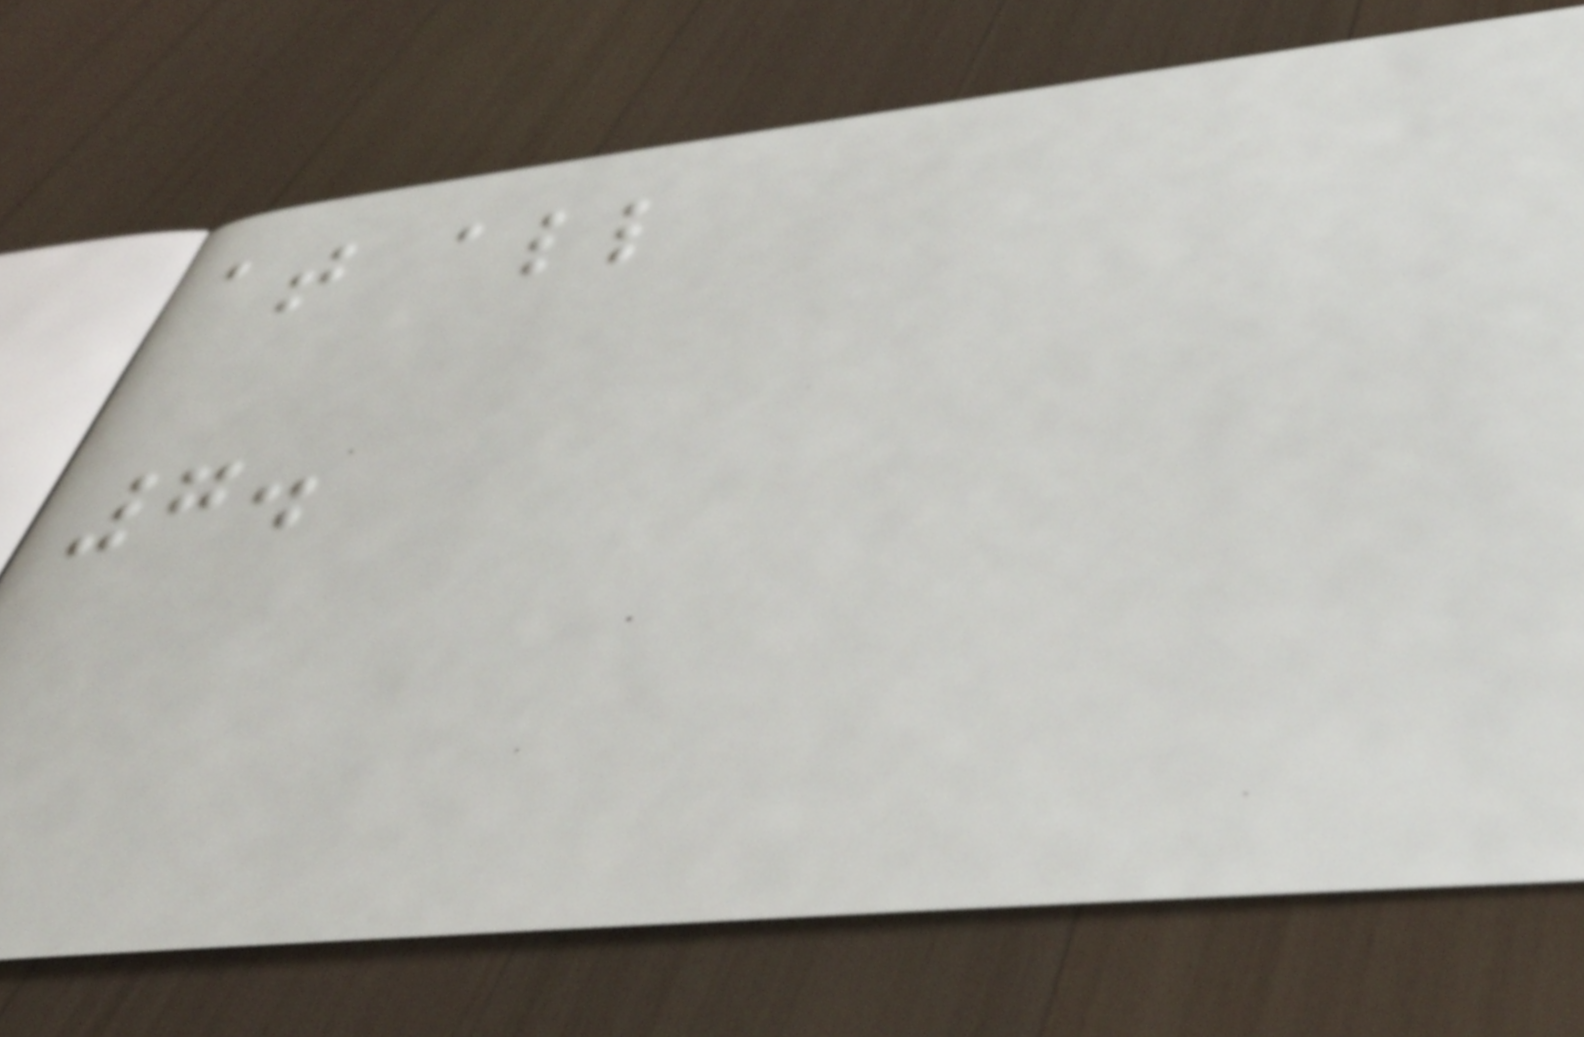at all
7.
